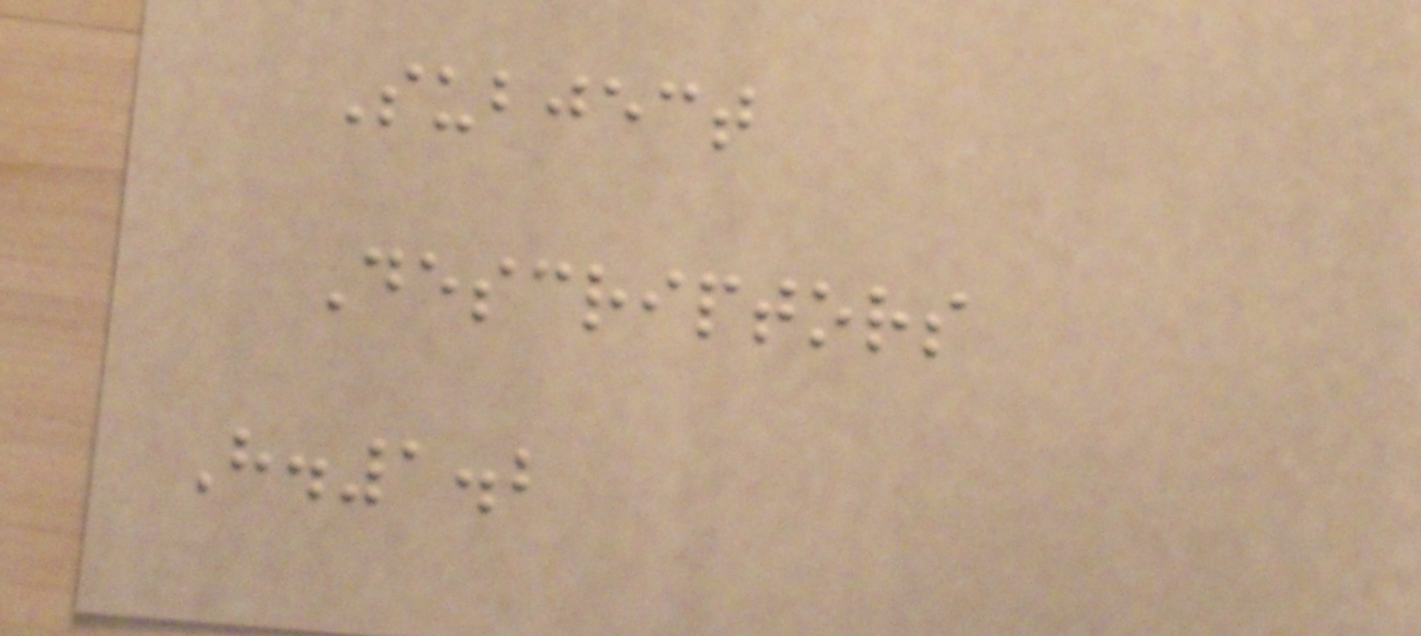Subject
Descriptors
H.1.2
